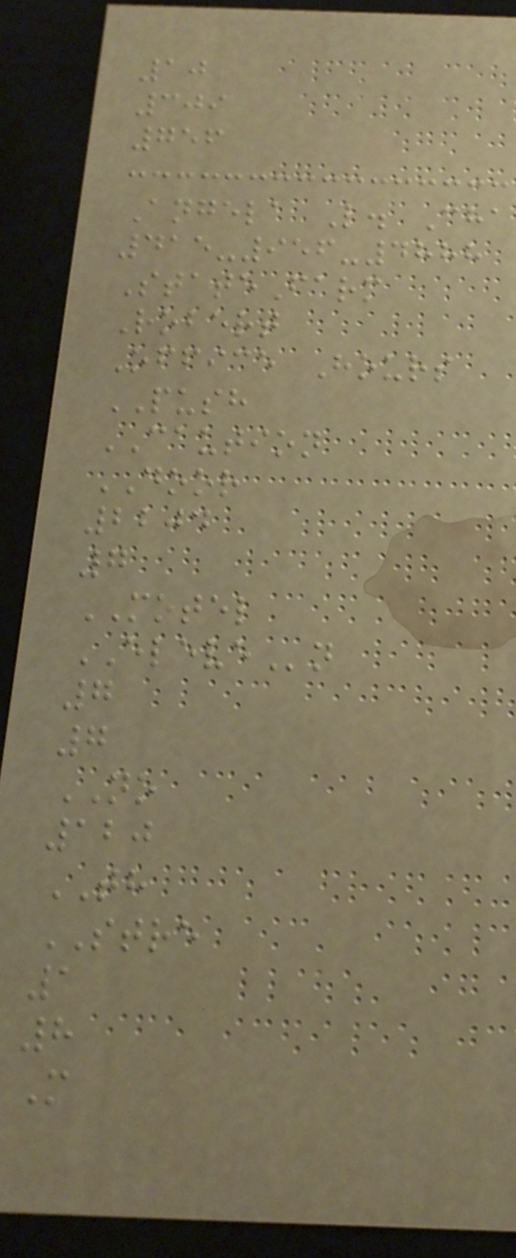10
309
756
Angela L. Cha
415-956-4888
StateFarm
Robert
Office Hours
PUSH
CAUTION
DOOR
2204
7
MOTEL
ELEVEn
7
7
NO
120
TH
STRE
1
8
M
